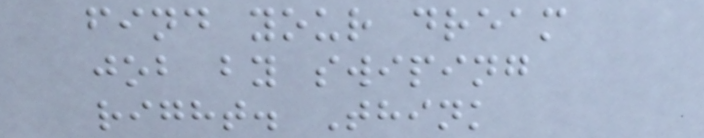find your dream
job by swiping
right. Think
